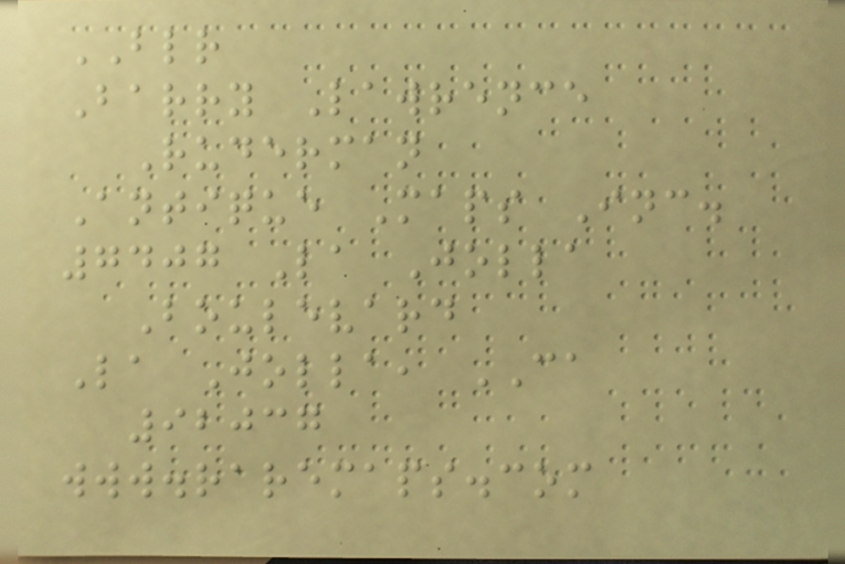BLR
Barry Lawrence
Ruderman
Antique Maps Inc.
7407 La Jolla
Boulevard
La Jolla, CA
92037
www.raremaps.com
